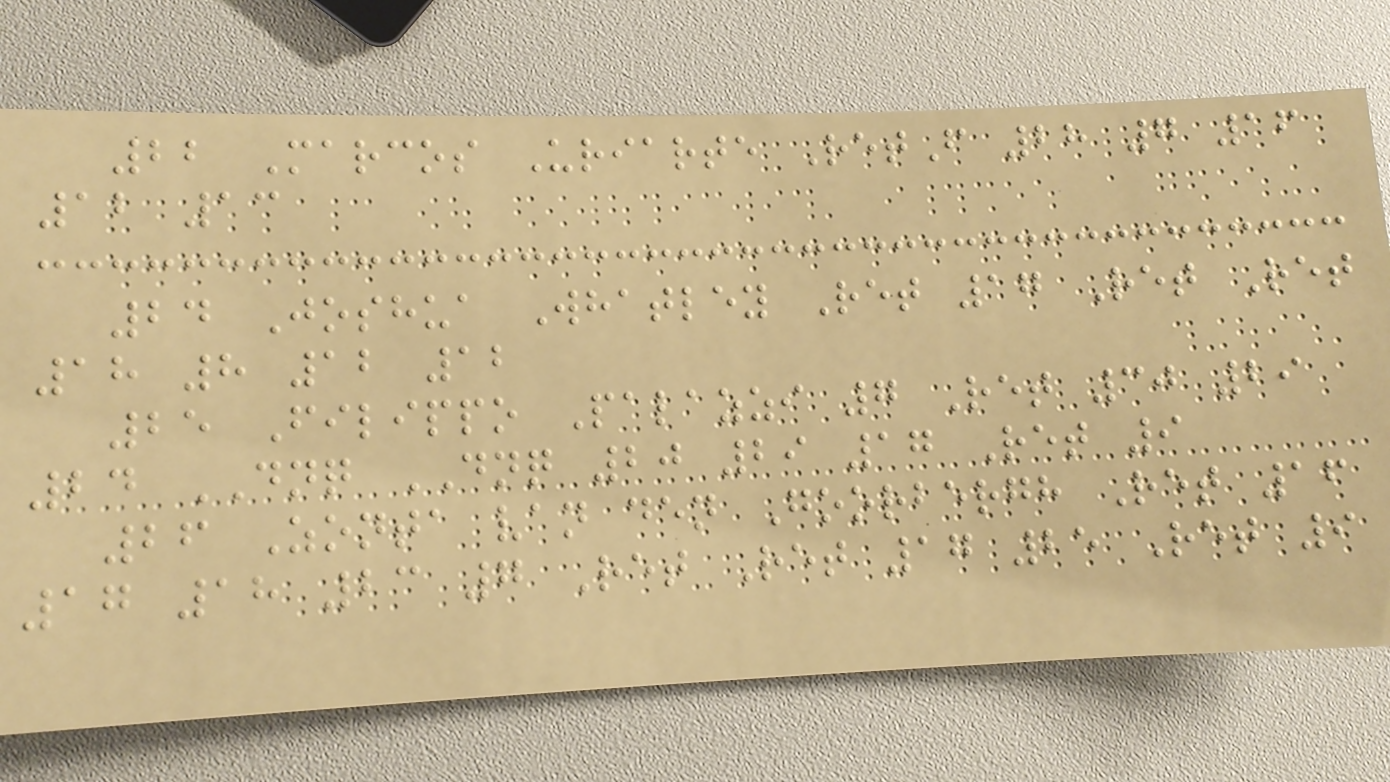22 Marcos Uriarte RetF 28 7 16
12 13
24 Joshua Whatley Ret 17 Ret Ret
18 8 12 12
25 Filippo Palazzi 7 Ret 30 29
24 DNQ DNQ 20 29 17 Ret 9
26 Zonta van den Goorbergh Ret 16
17 18 23 7 Ret Ret 17 25 Ret 9
